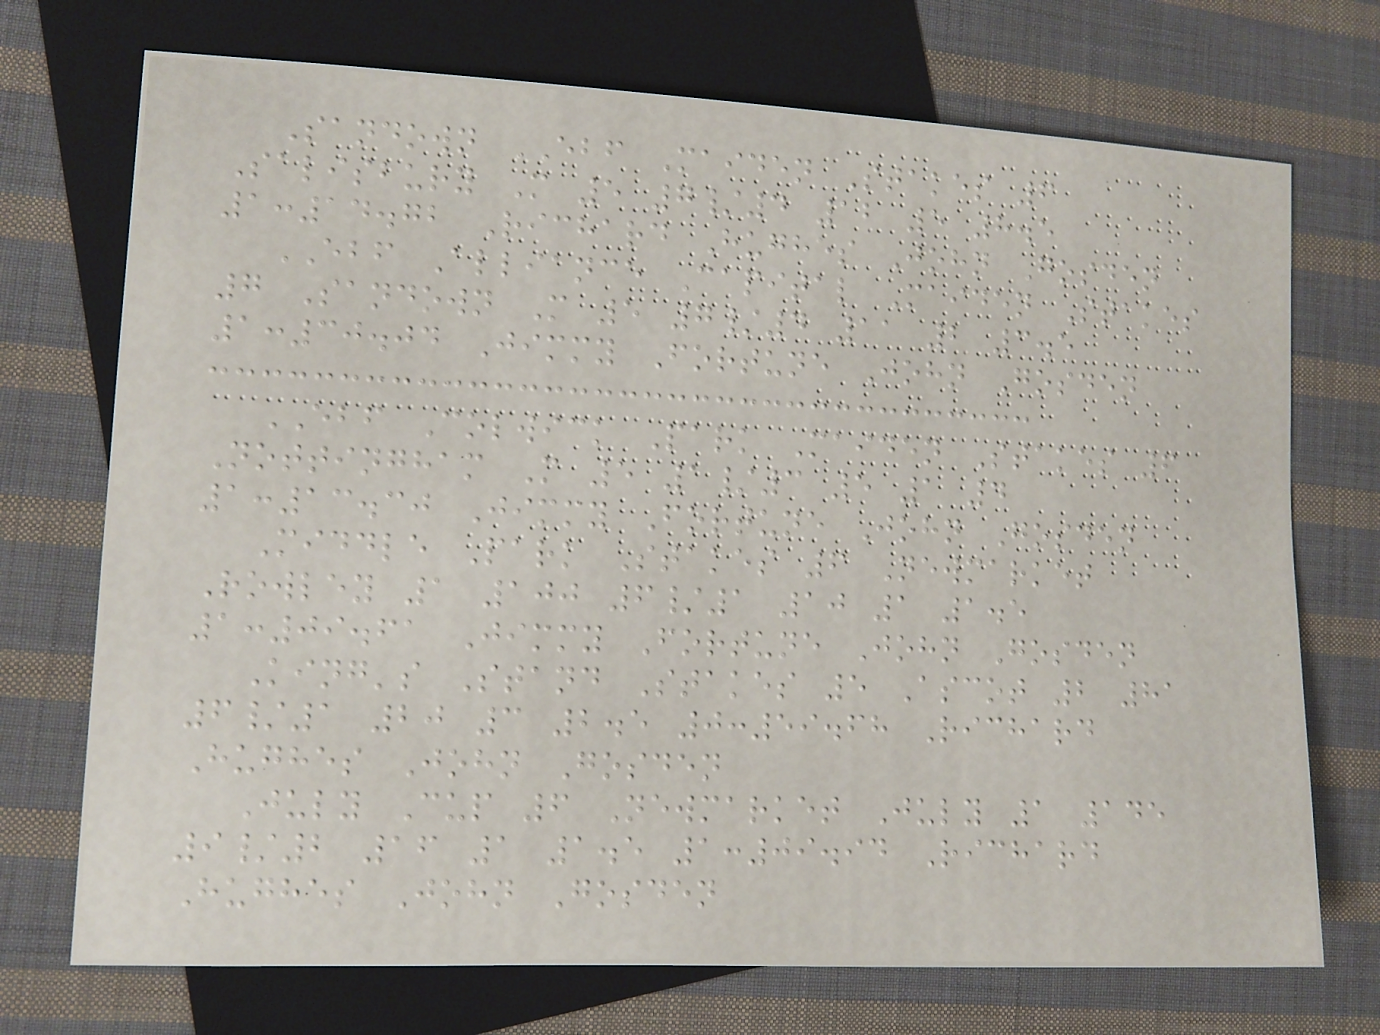Sandown EBF Maiden Stakes 6
Salisbury M 5 7/4 12 5 8.5
1:14.72 Richard Hughes John Gosden
EBF Alliance Capital Maiden Stakes
7 Sandown M 5 7/4 11 2 3.5
1:30.04 Jimmy Fortune John Gosden
EBF Colwick Park Maiden Stakes 6
Nottingham M 5 1/3 5 1 4
1:13.30 Jimmy Fortune John Gosden
Middle Park Stakes 6 Newmarket
Rowley 1 100 6/1 10 1 1.5
1:09.61 Jimmy Fortune John Gosden
King's Stand Stakes 5 Ascot 2 81
6/1 20 3 2.5 0:59.68 Richard
Hughes John Gosden
July Cup 6 Newmarket July 1 145
9/2 16 1 1.5 1:09.94 Richard
Hughes John Gosden
